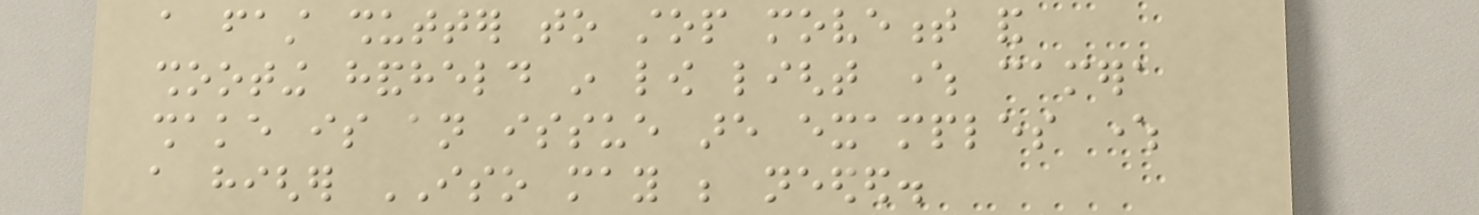a fast shutter to stop movement and
shooting handheld in low light where camera
shake is an issue are examples where
a higher ISO may be needed.
